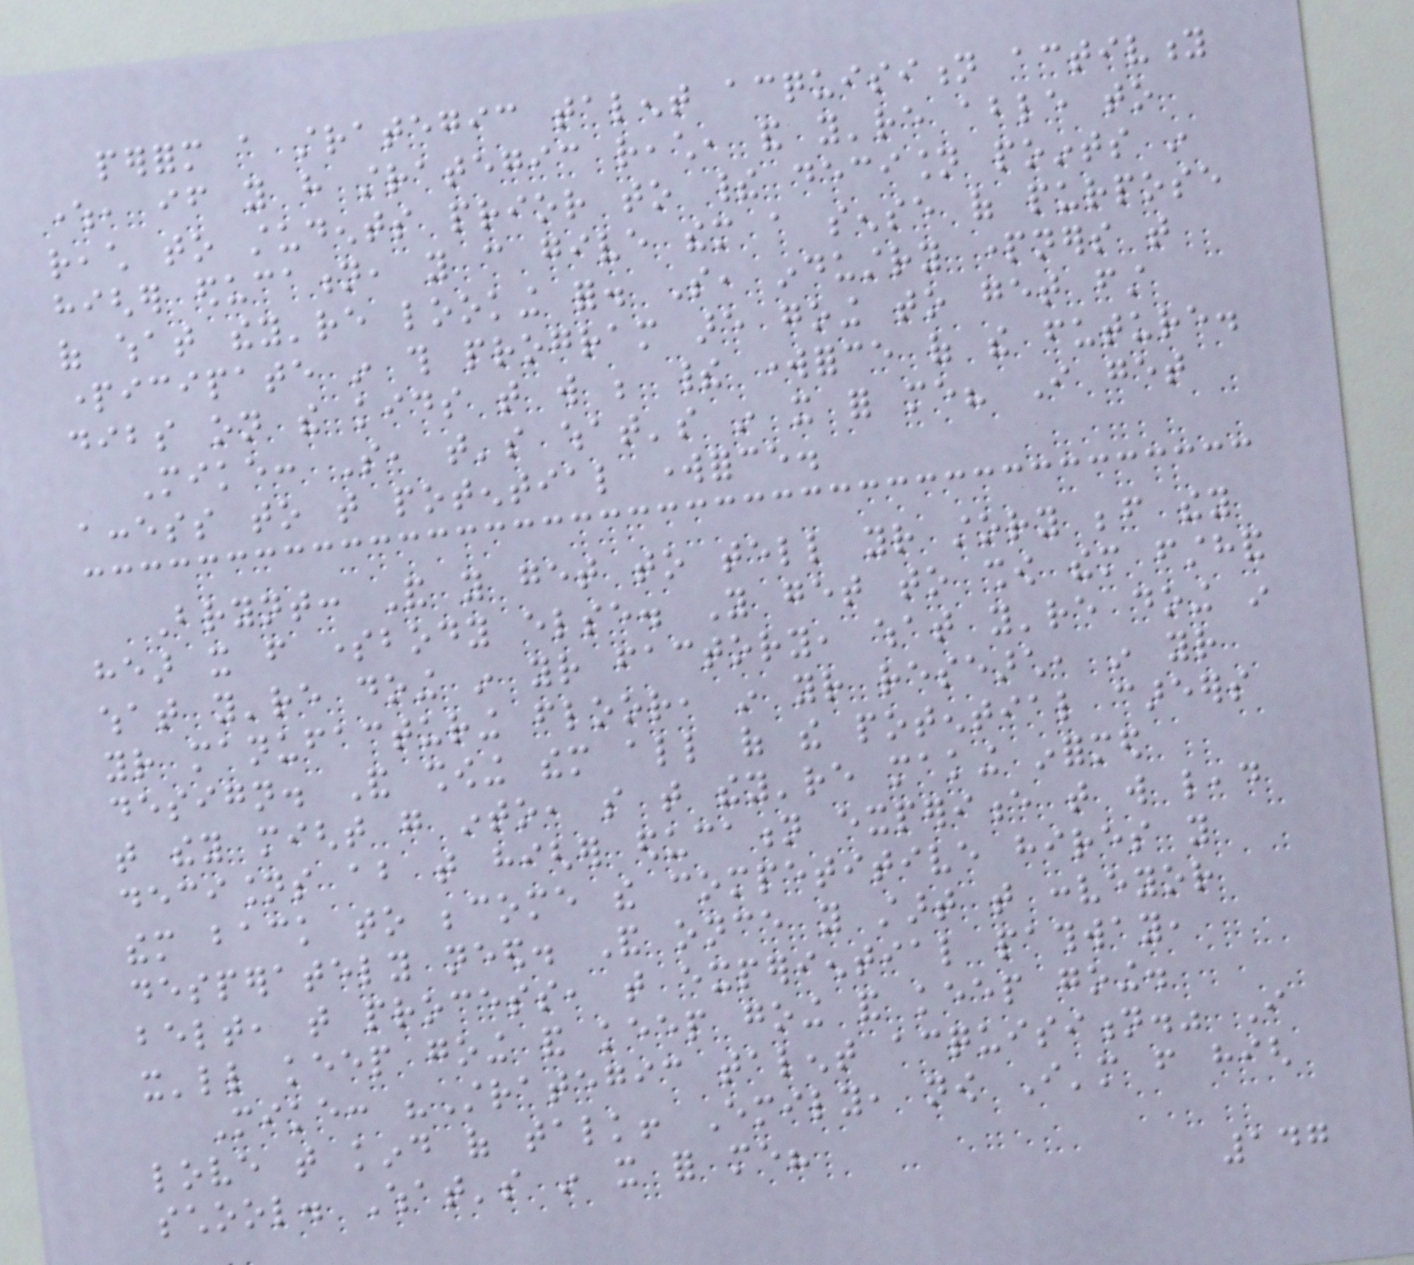perform a strategic talent acquisition activity
where, if you have strategic reach, and you're able to
reach to students prior to their decision points in
higher education, you can give them a sense of purpose
of what they're looking for. So, industry partners that
participate in this program are going to get first
dibs on the kids that will be their workforce of the future.
Mike: So, that's what's in it for me? I get
access to that potential workforce.
Brynt: And you get to tell your story before they
hear it from somebody else. You get to show them firsthand
what you're doing in your factory, what you're doing in
your manufacturing floor, in your research, in your
design. And showing them all of the potential careers
that they might go into, so that they're making informed
decisions about that higher education experience that will lead
them back to become the competitive hires you
desperately need. And once you start that conveyor
belt, that process, that experiential pathway,
it'll keep going and keep going and keep going.
Mike: "Strategic talent acquisition." I
love that kind of talk! Emily, now I'm from high
school. What's in it for me?
147
